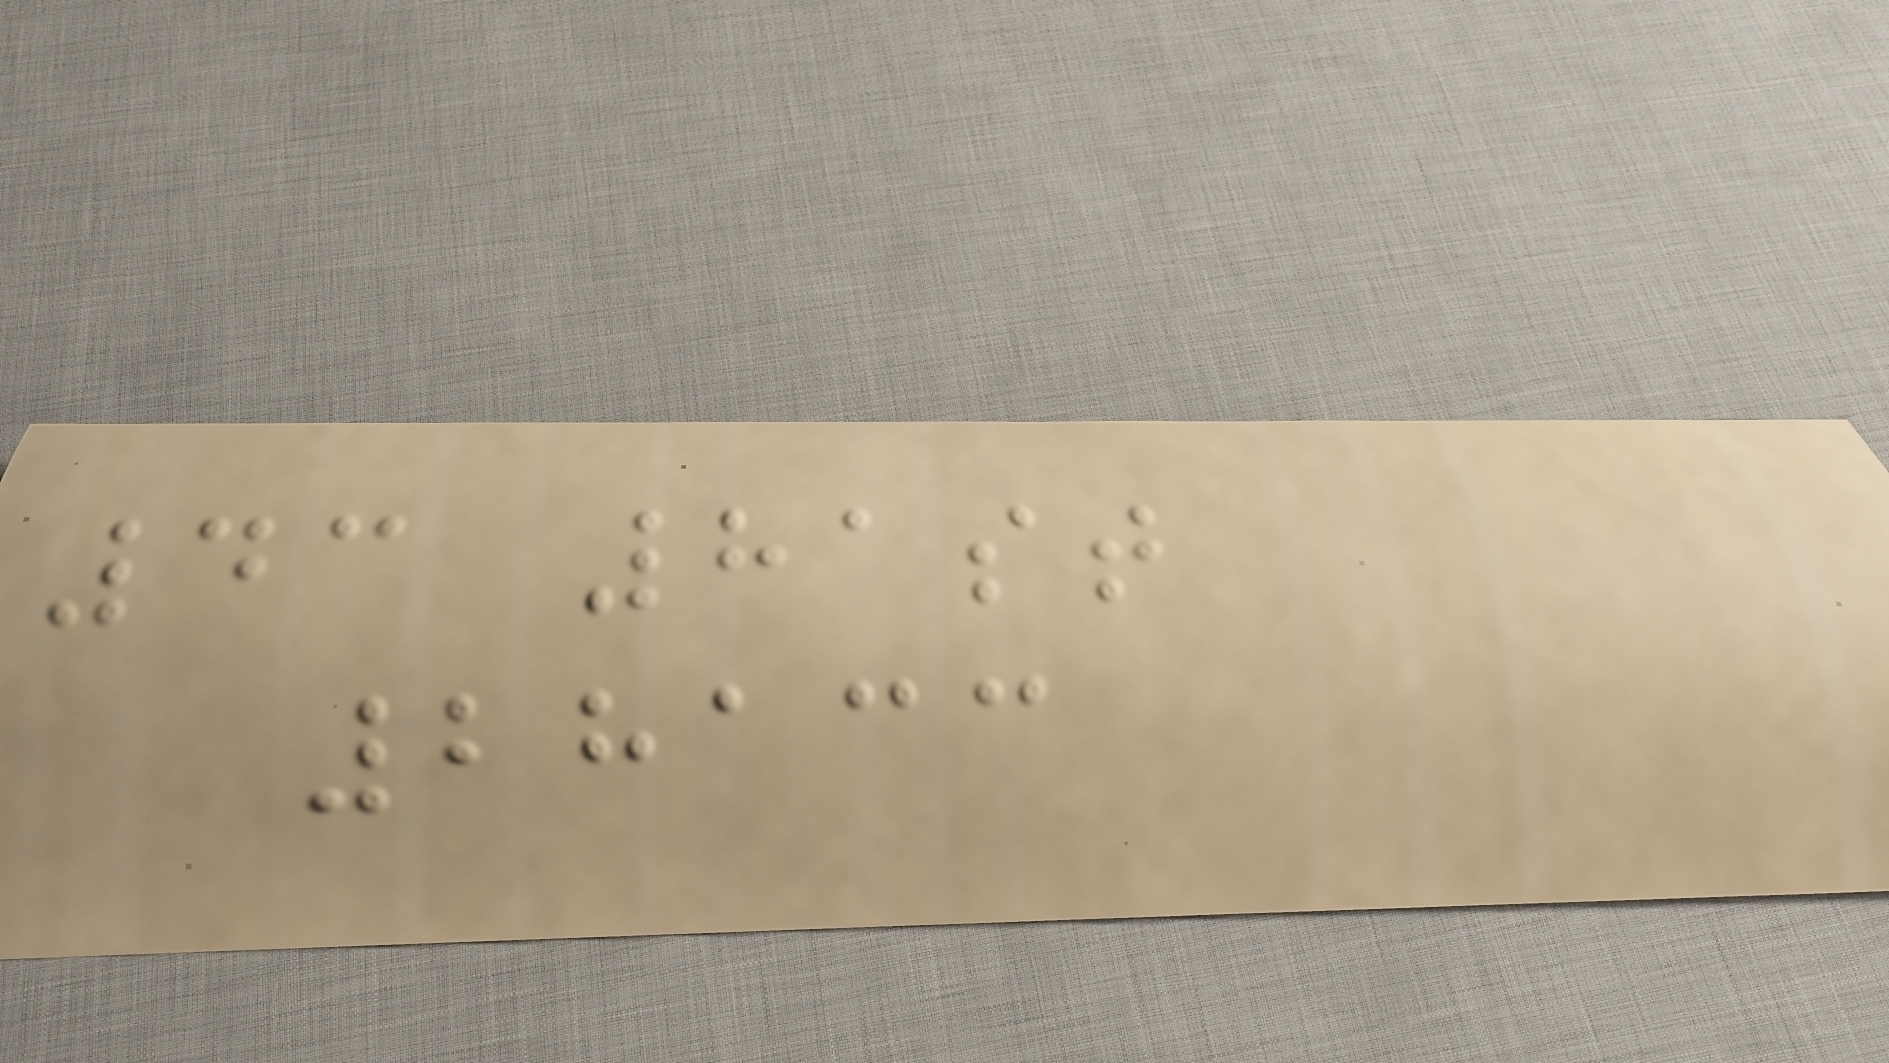43 81st
28133
